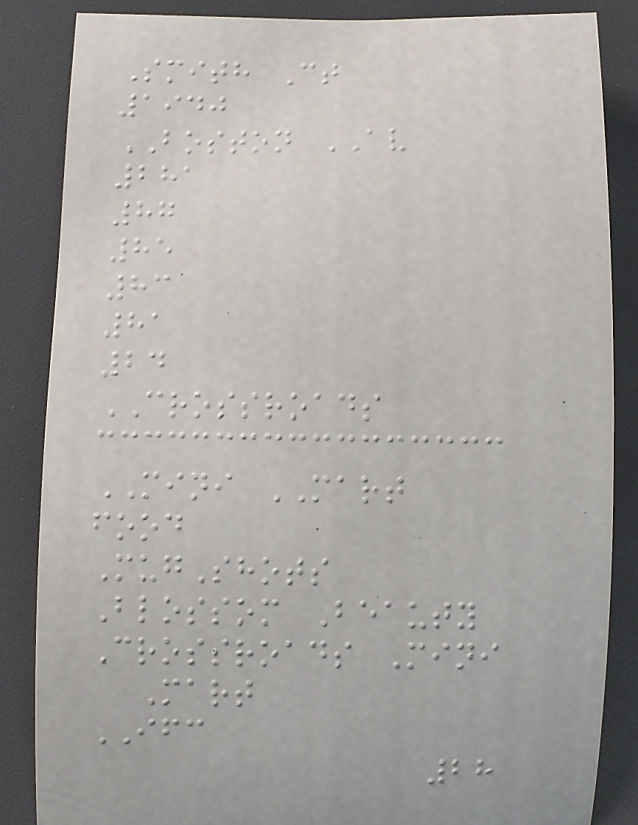Smith Ct
1940
BOSTON AV
281
87
85
83
81
24
CROSSROADS
MINI MART
food
MugShots
Blossom Beauty
Crossroads Mini
Mart
IFC
28
